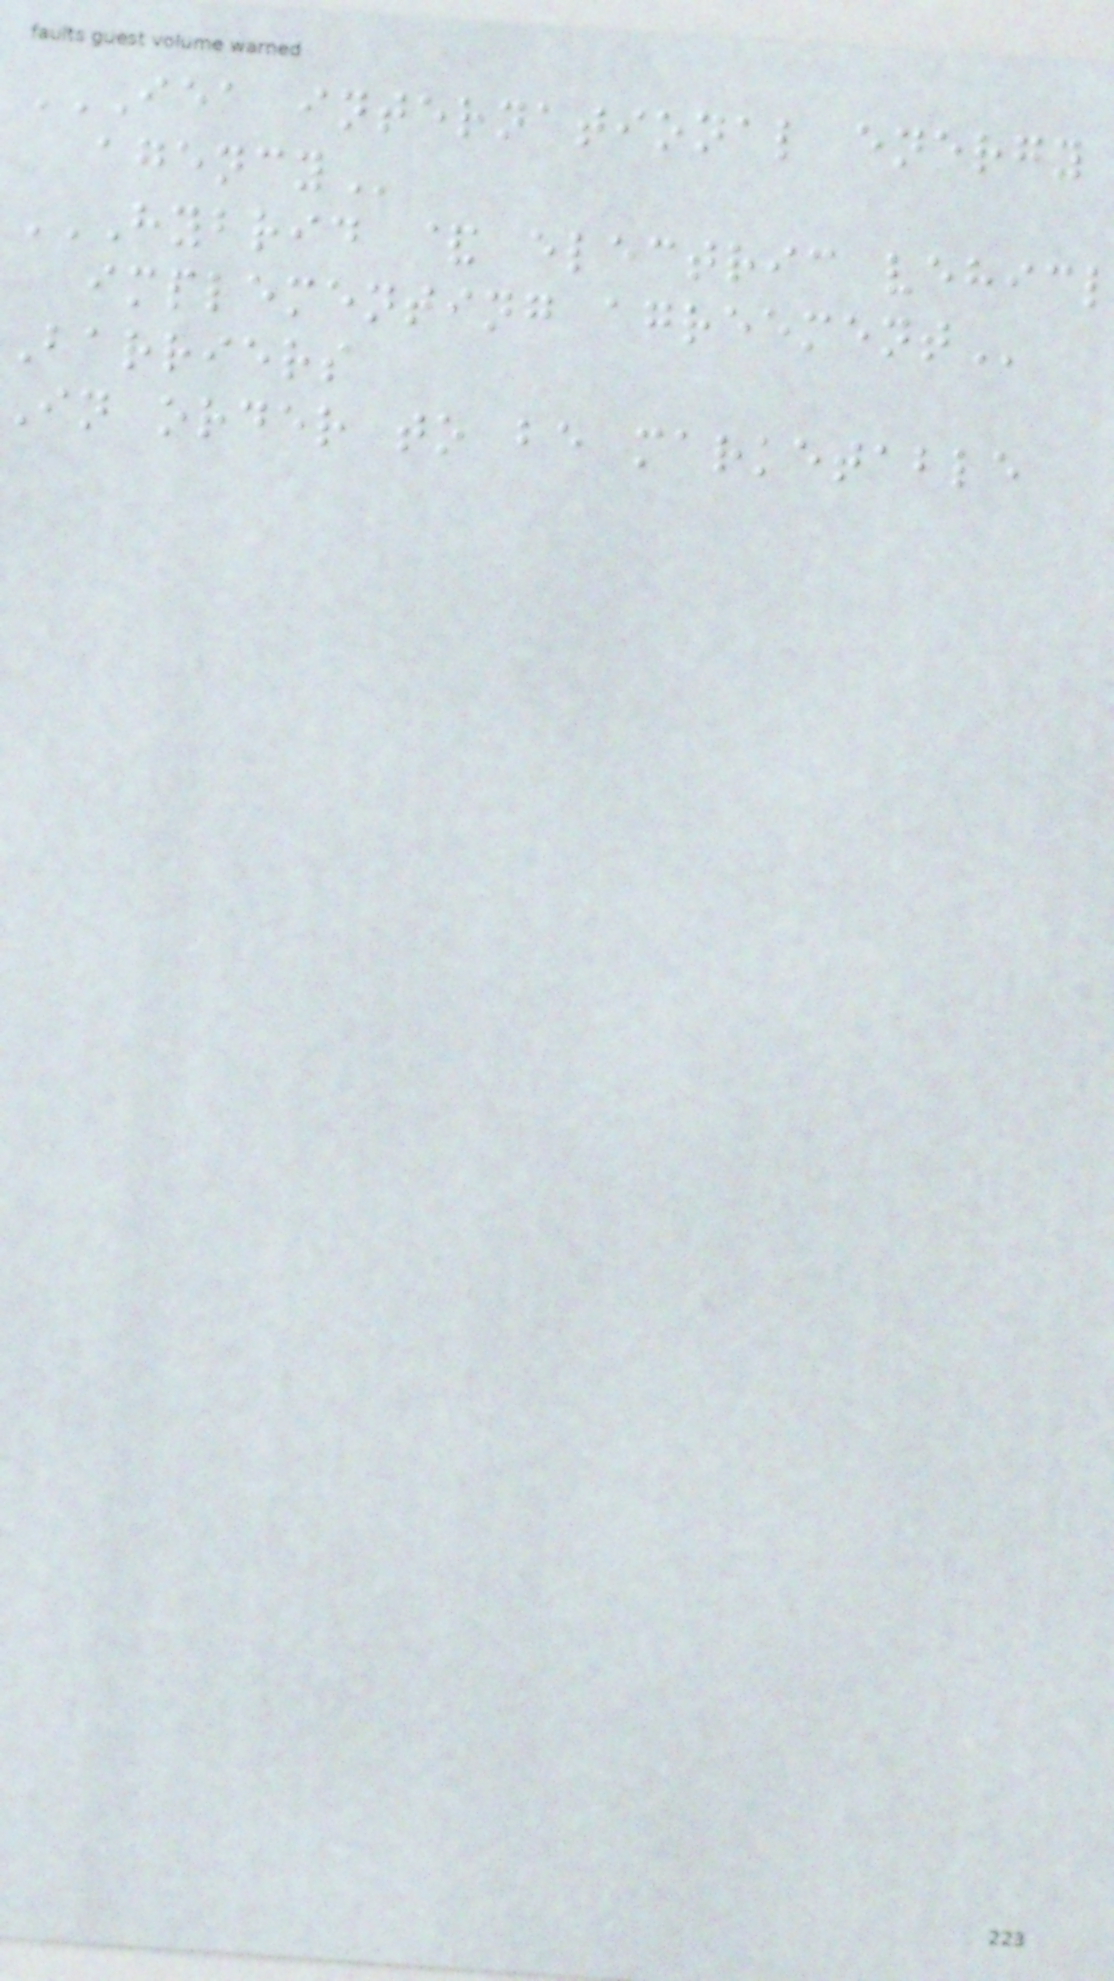IEA INTERNATIONAL ENERGY
implementing
Barriers
in order to be marketable
